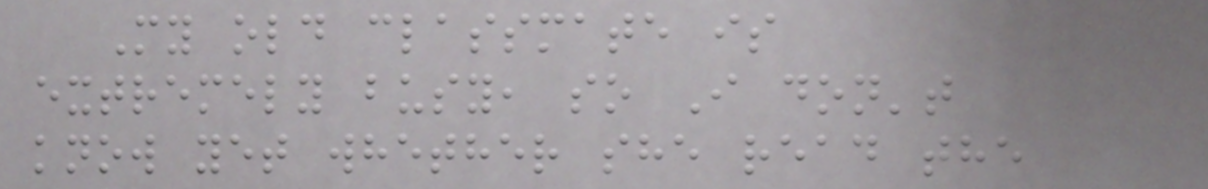My old classmate is
extremely busy, so I don't
know yet whether she read the
